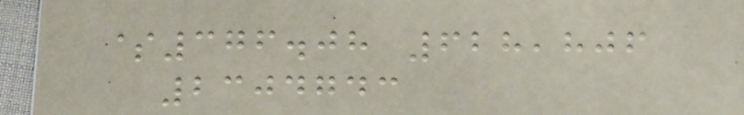$376.08 628,806
2304743
